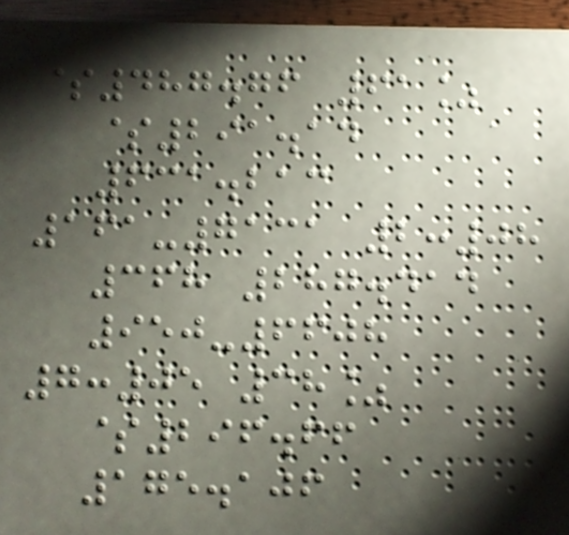$487.76 61%
$291.14
631.213
161-7131 2:08
368 287.414
950-6608
7:05 38%
$296.66
175.106
